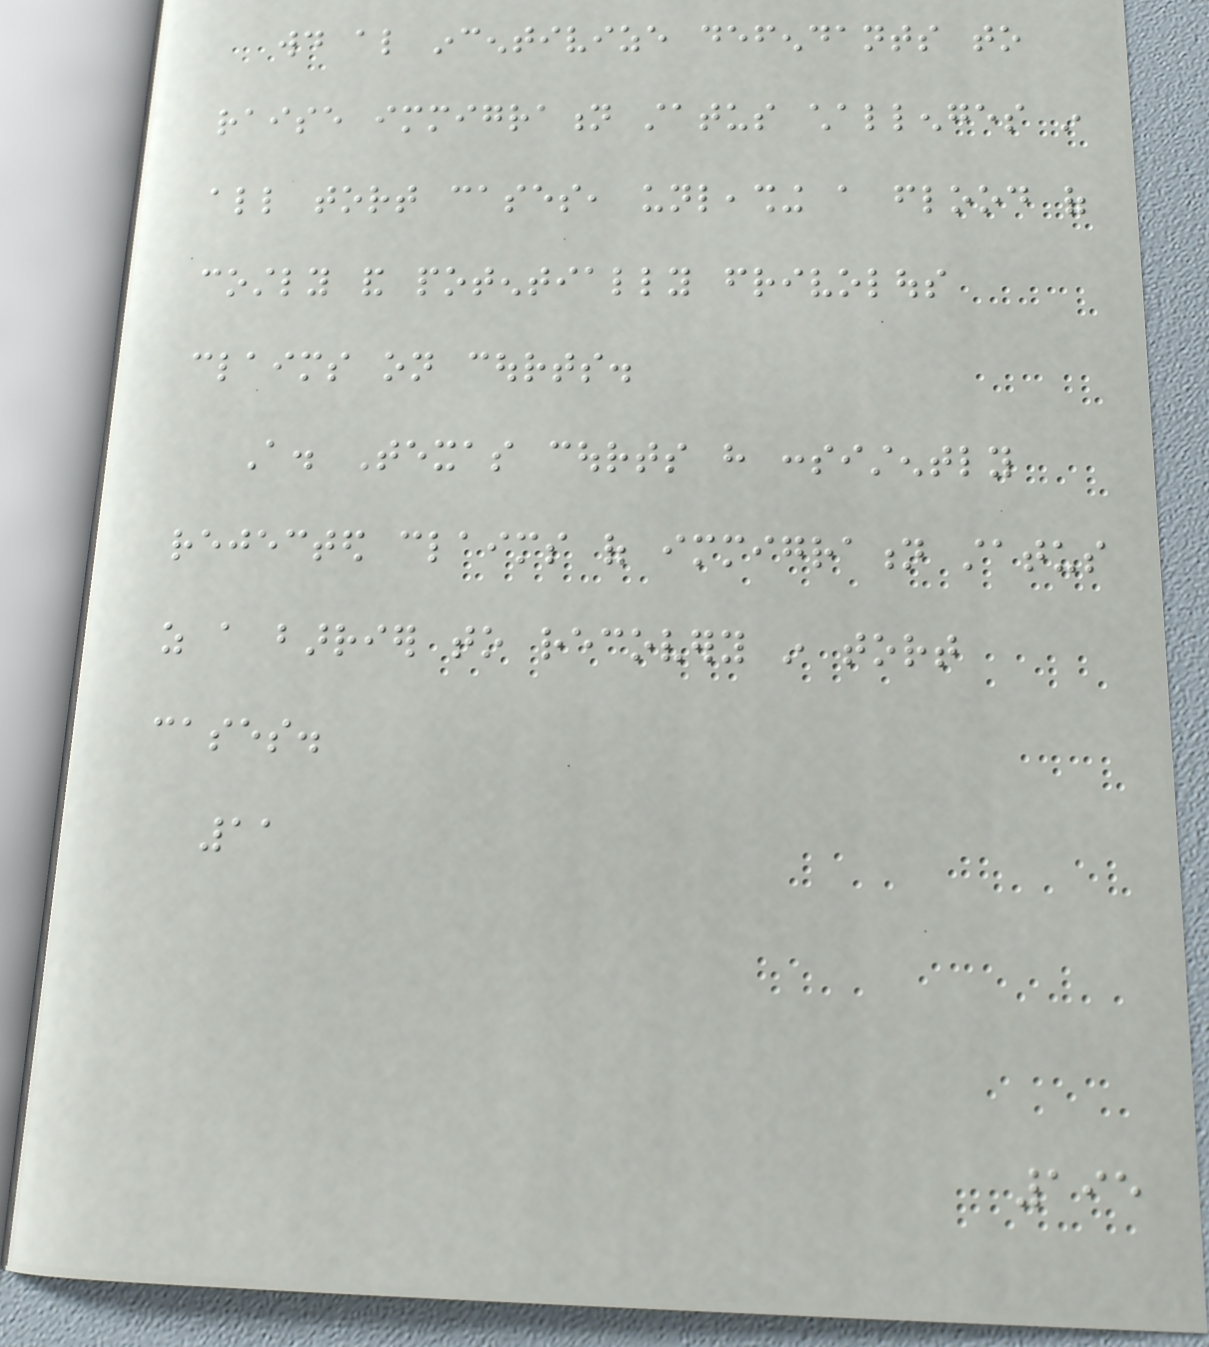would also incentivize defendants to
raise immigration status challenges in
all tort cases, unleashing a flood of
costly and potentially frivolous
claims on courts.
A. Texas courts have consistently
rejected claims of immigration status
as a barrier to recovery in tort
cases.
11
195
